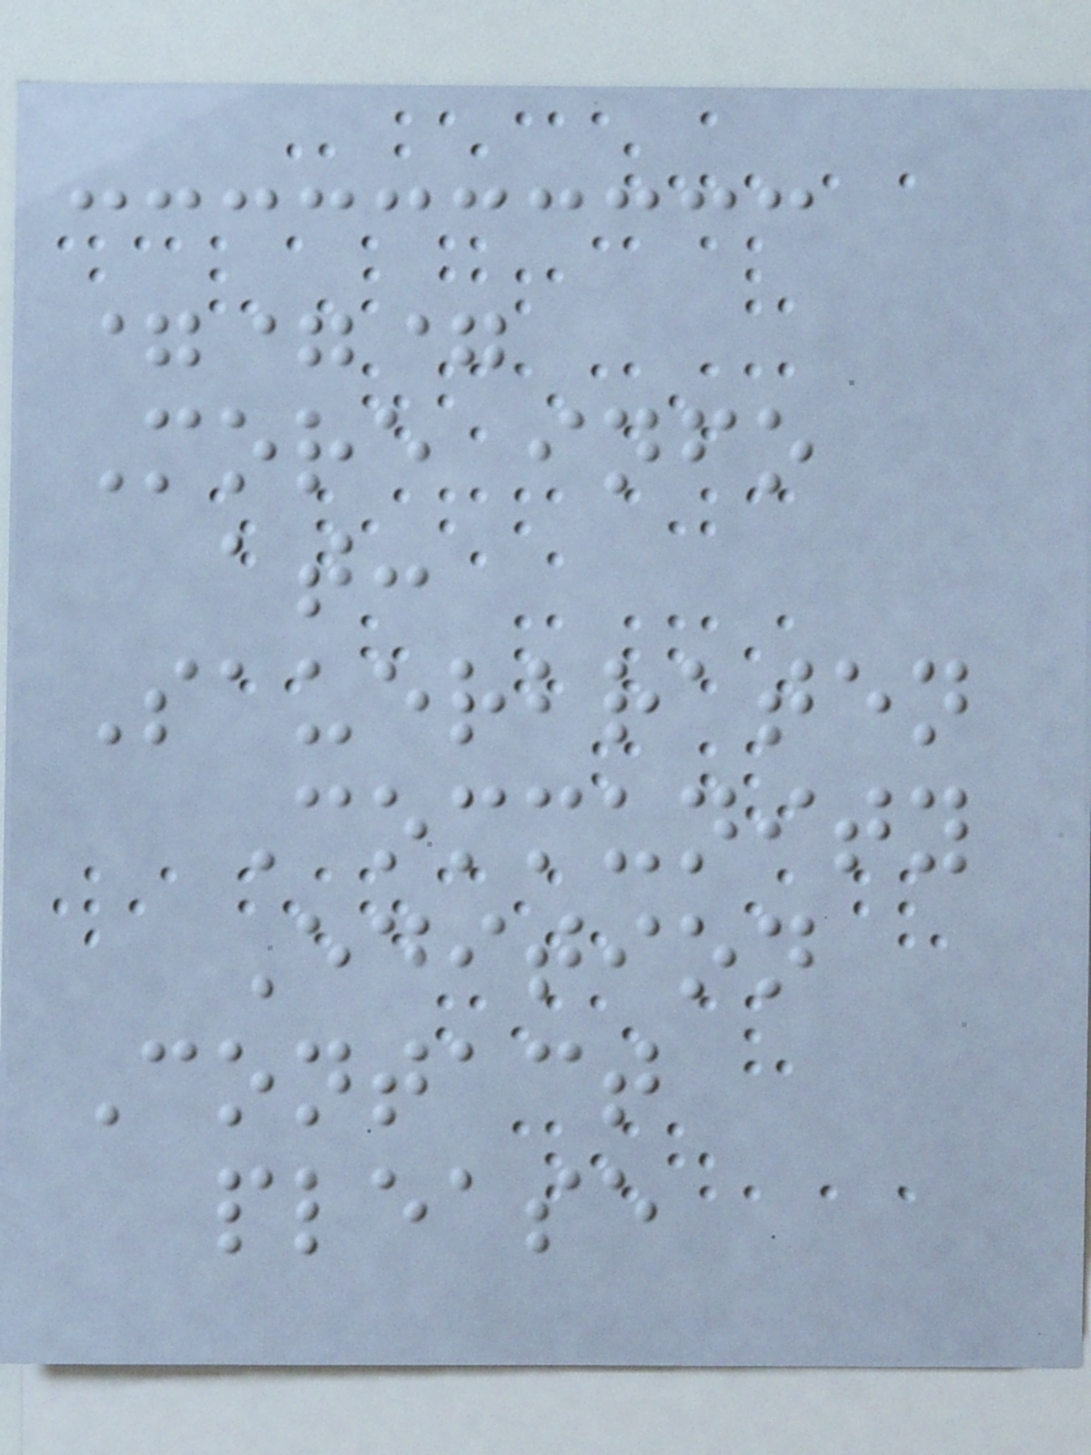===
More info
at:
Sauerbraten
Community
Edition
Contact
please
